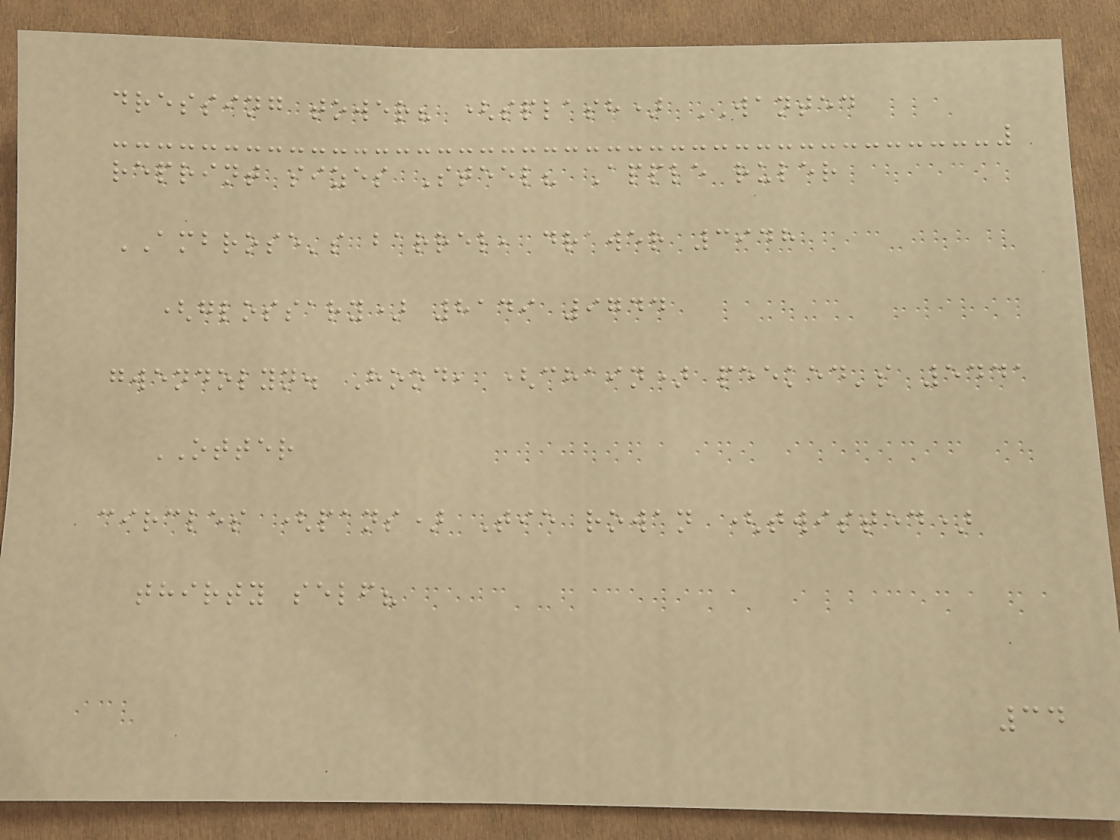dressing tower? (splash) WANTED
reprint sizes Steel? Apple ruler
AMBROSE's barrel, drawer 3948
(glossary) 8149 9744
gwendolyn. Hood, (chain) peeked's 5441
OTTER
circles (pans) Tie rowan (twisted)
thirty self?
34
